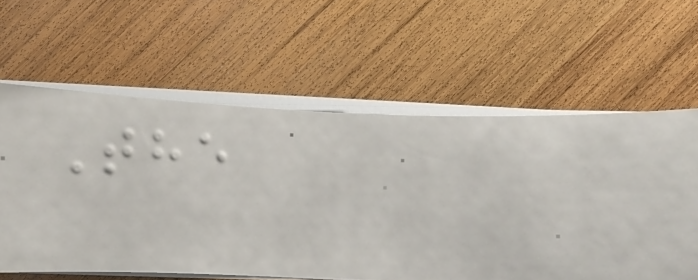The
